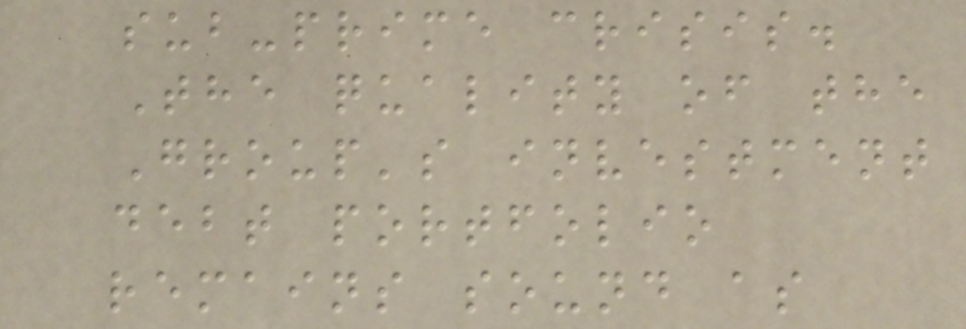sub-prime crisis.
The quality of the
Group's investment
debt portfolio
remains sound as
